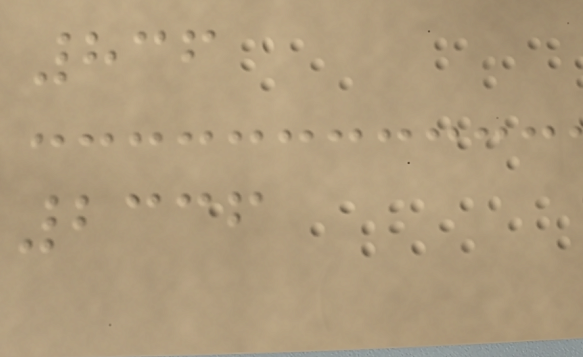836
2336
